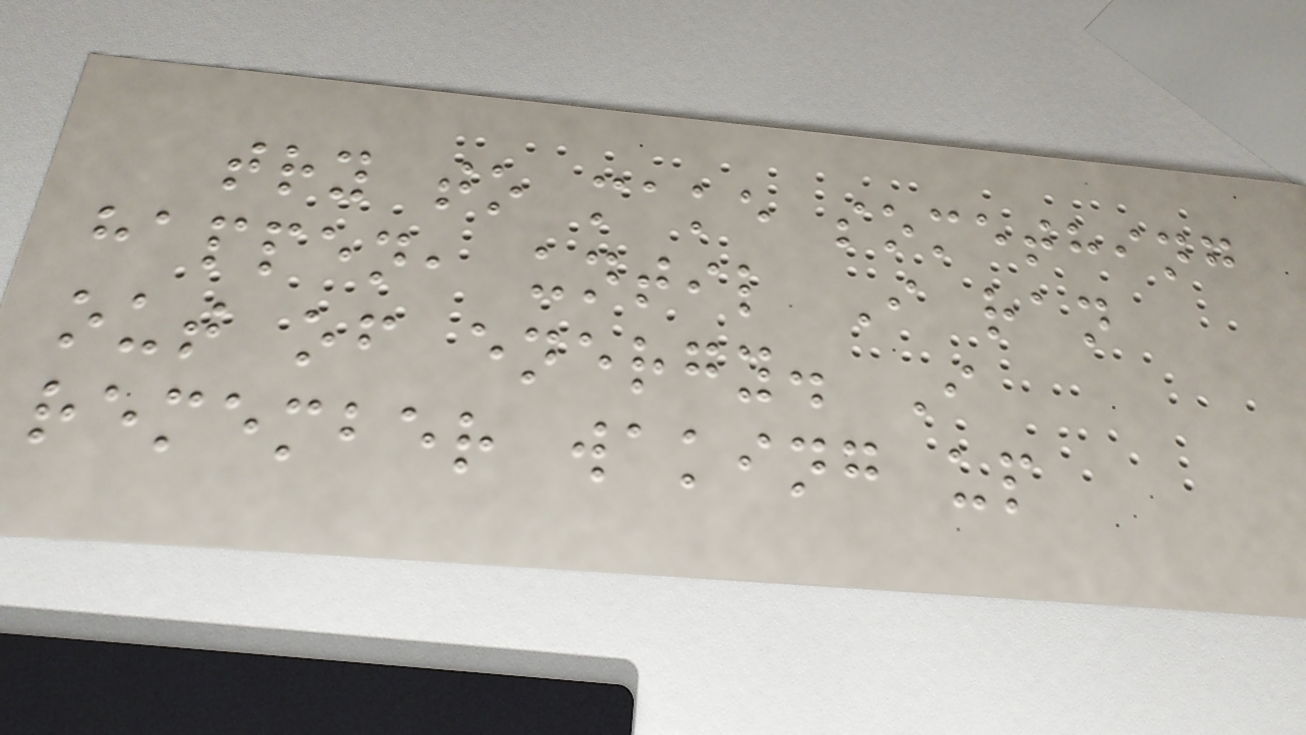try to make something
happen, until I ran
out of energy. I
remember waking up
